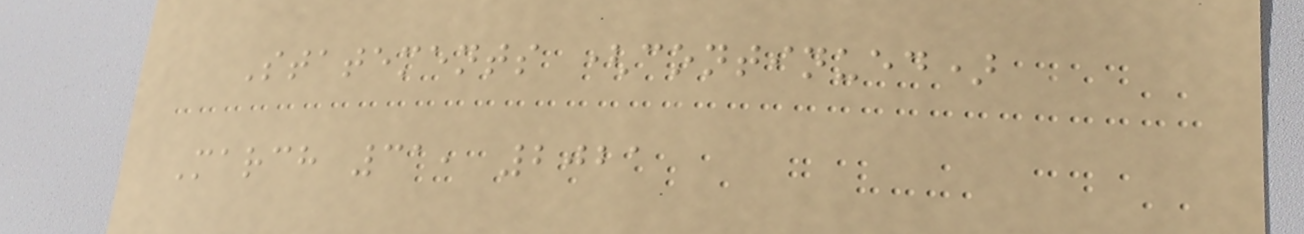Statements (continued)
March 31, 2021
